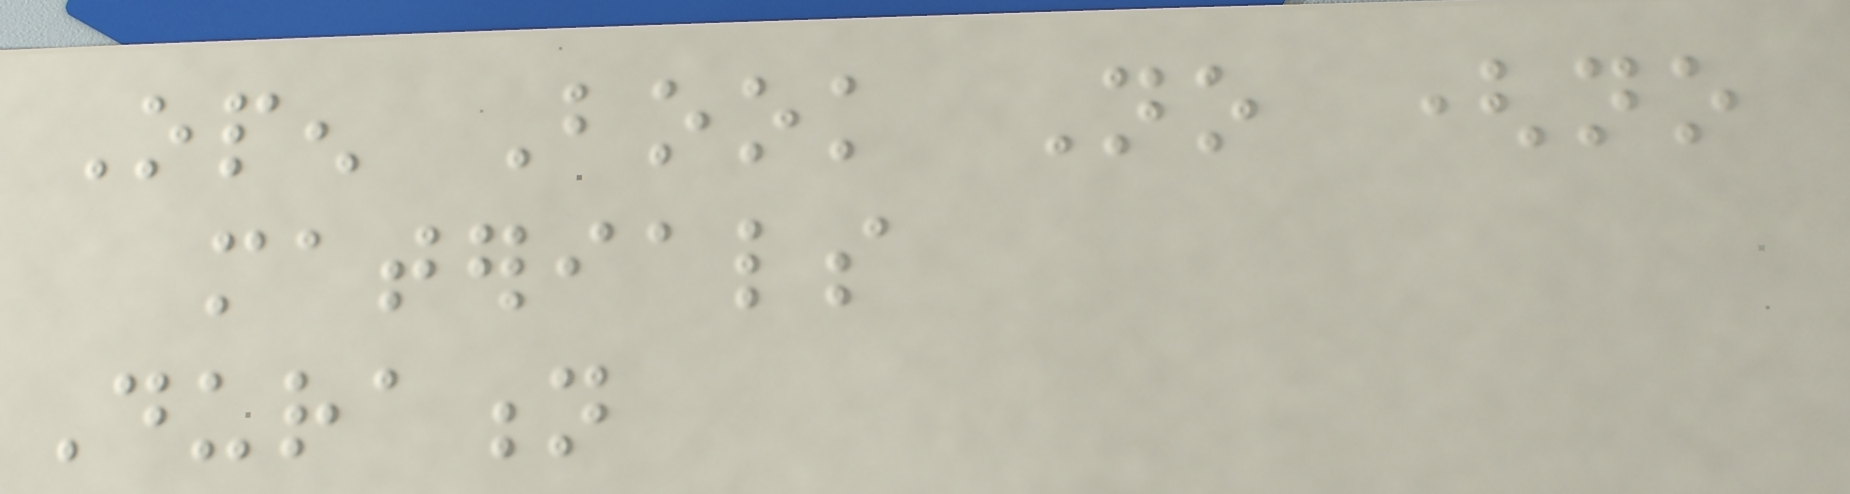Open Book No (no
materials
Duration
